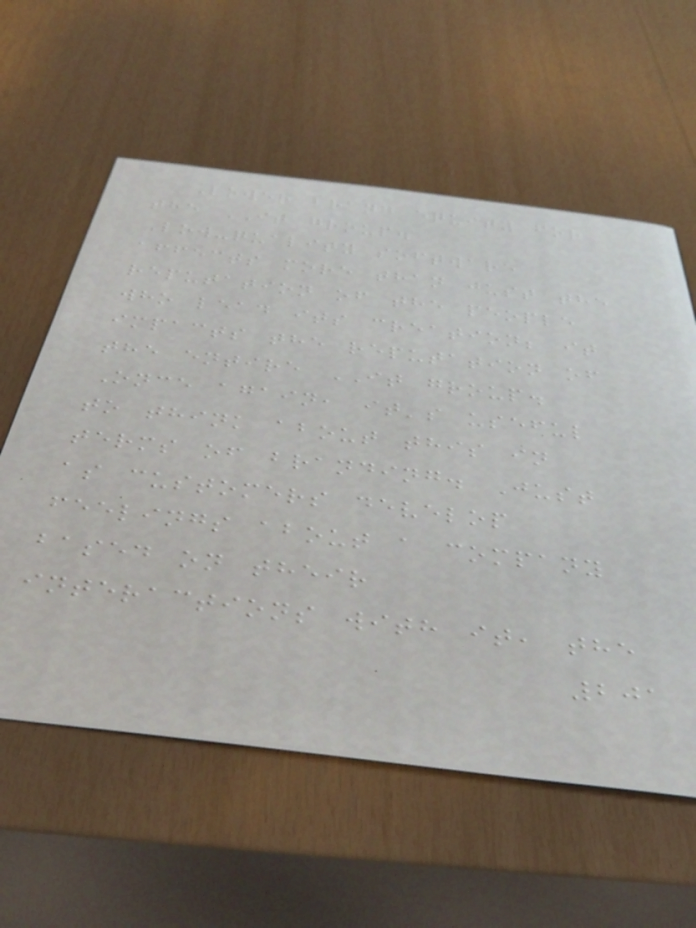Lower brand equity for
the IT group.
Low-quality software
affects more than just the
reputation of the people
who lead its creation; it
impacts the reputation of
the entire IT group.
Once again, it's useful
to think about this in
terms of branding. Just
as customers develop
feelings about a company
based on their
interactions with it, the
201
